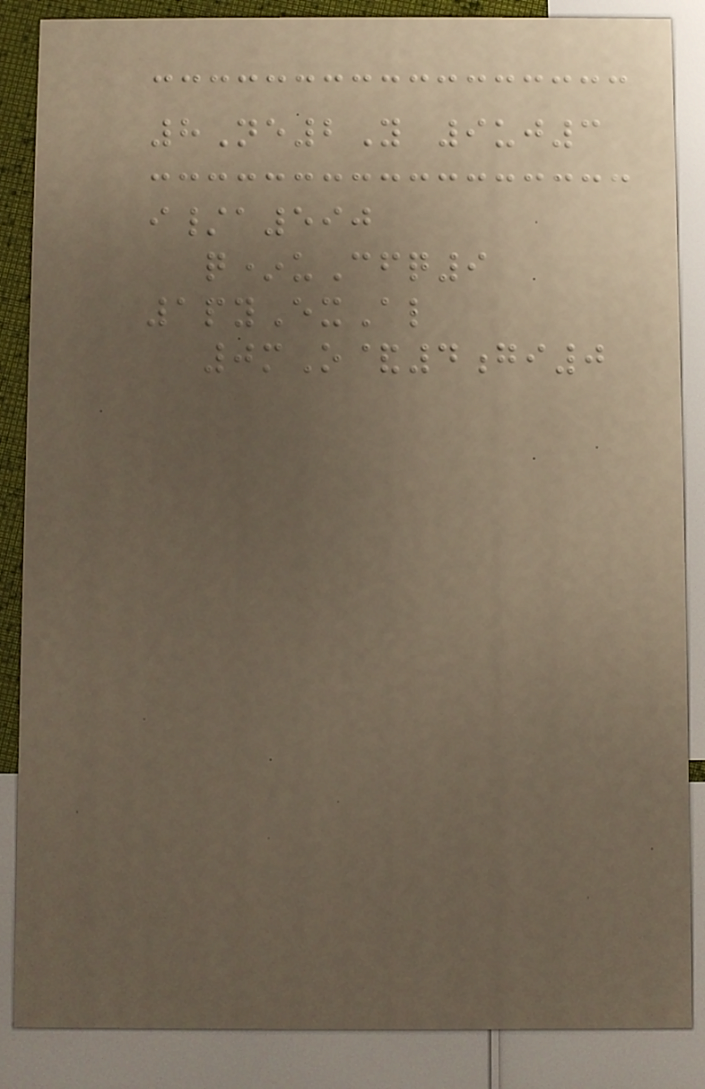8Ne2Y 9uj3
i/a590
q*uCfq9
1pyExAl
0mO&4gi0
